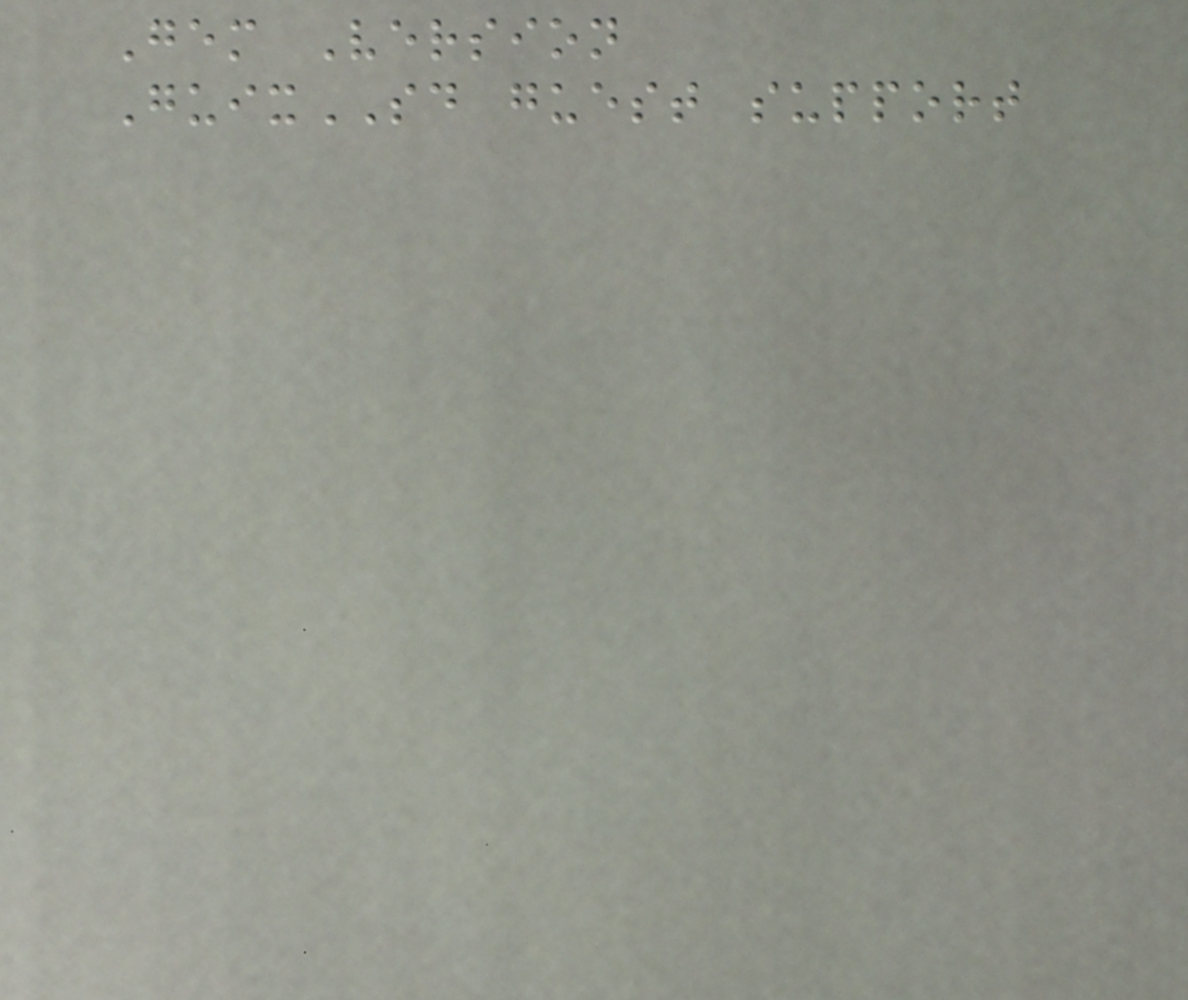Gem Version
GuixSD guest support
